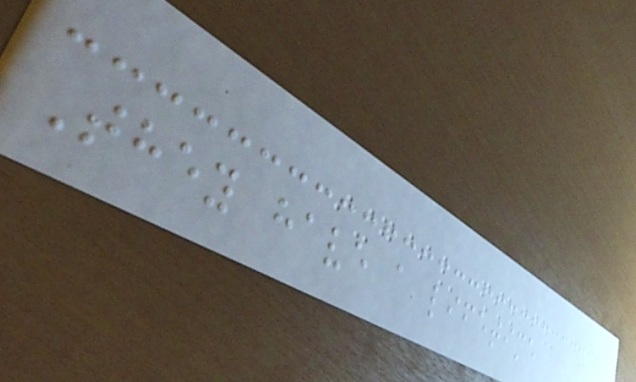They have a lifetime
